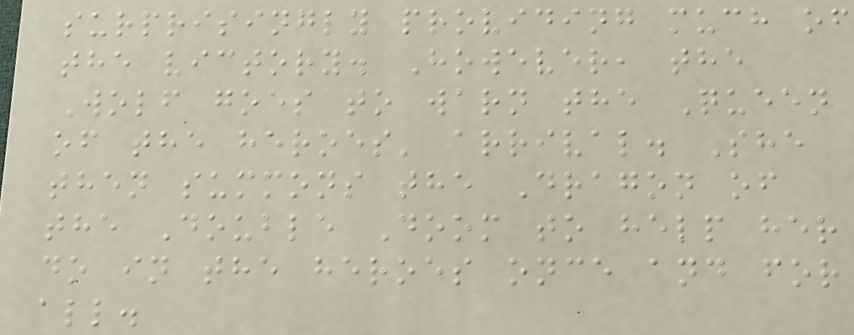surprisingly providing much of
the victory. However, the
Wolf goes to warn the Queen
of the heroes' arrival. She
then summons the Dragon of
the Double Doom to help her
do in the heroes once and for
all.
